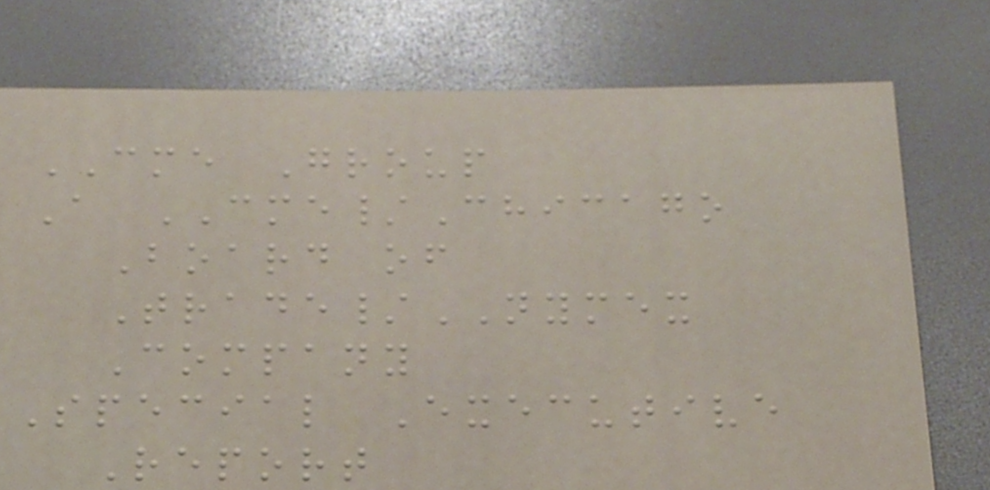CME Group
A CME/Chicago
Board of
Trade/NYMEX
Company
Special Executive
Report
